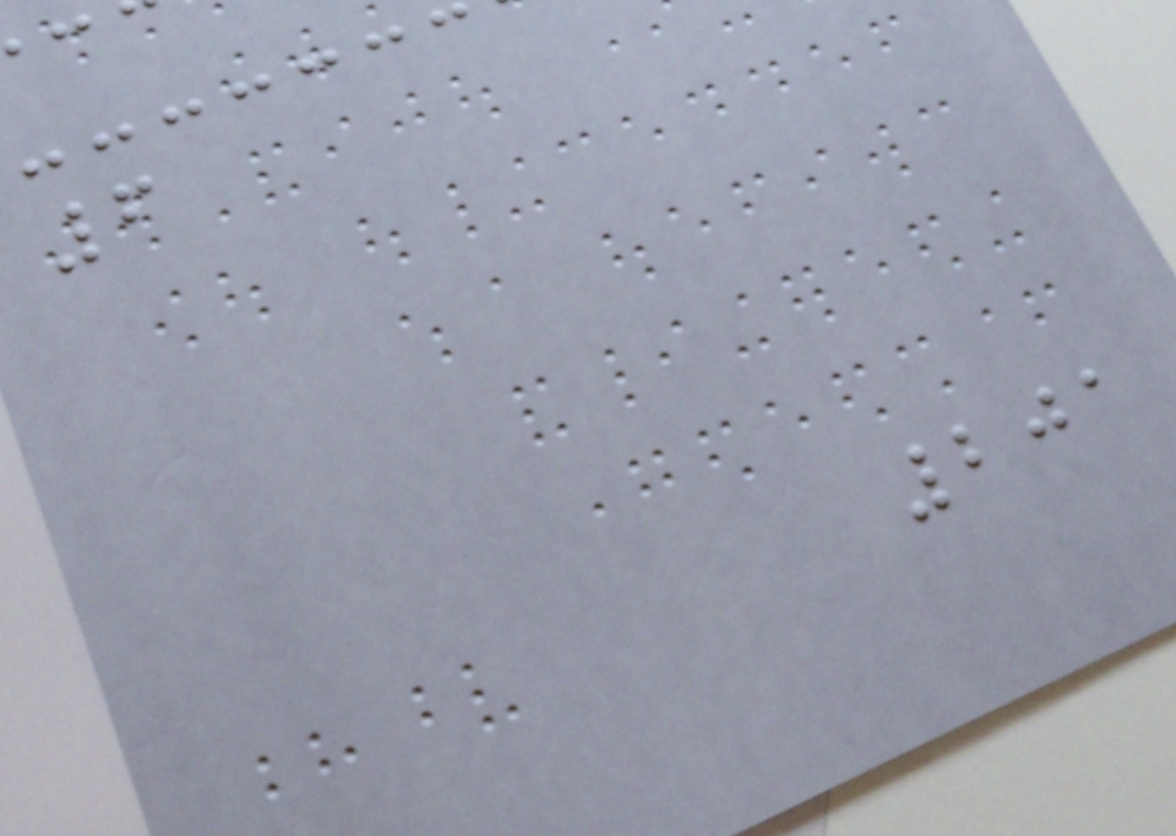6
201
